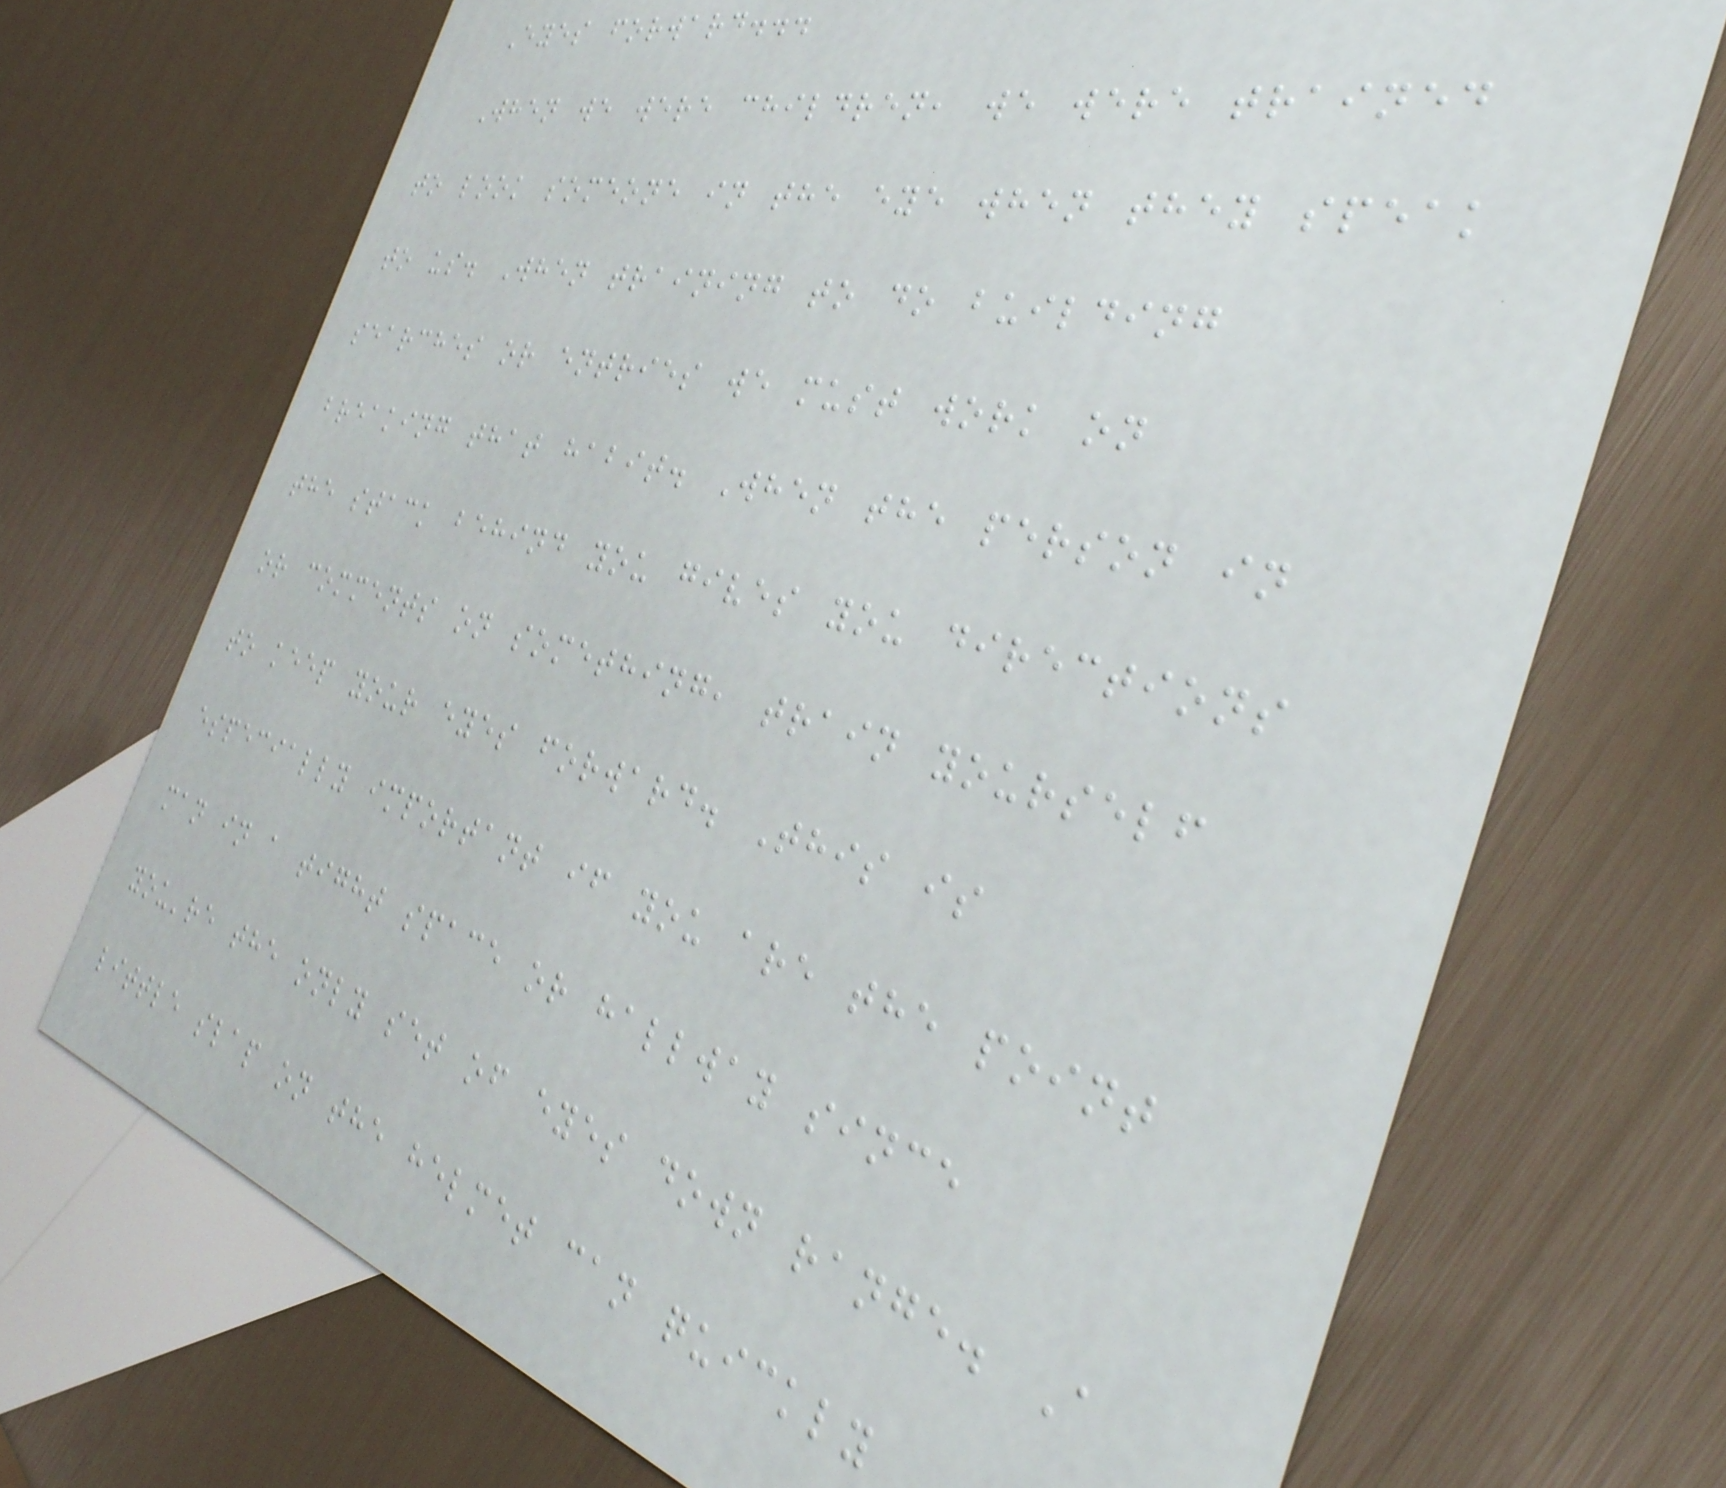Eyes forward...
When we were children, we were trained
to look someone in the eye when they speak
to us. When training to do building
searches or entries we must work on
breaking that habit. When the person in
the stack behind you gives you directions
or comments on something, train yourself
to keep your eyes forward. This is
especially important if you are the point
man in a tight space or hallway since
you're the only set of eyes down range. A
little slap on the helmet can quickly
